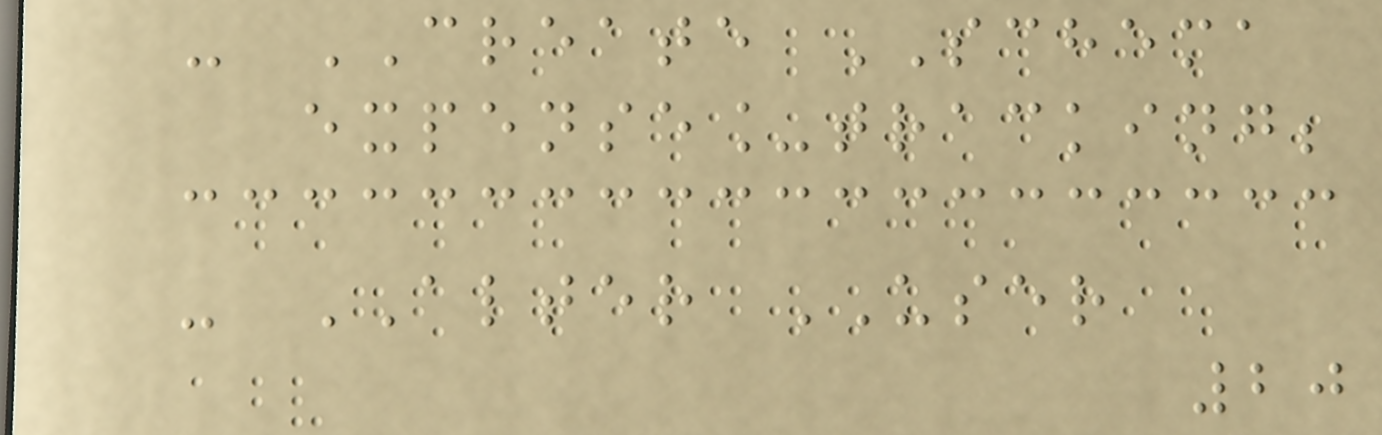- CREATE SCHEMA
expense_tracking;
- ALTER USER
20
